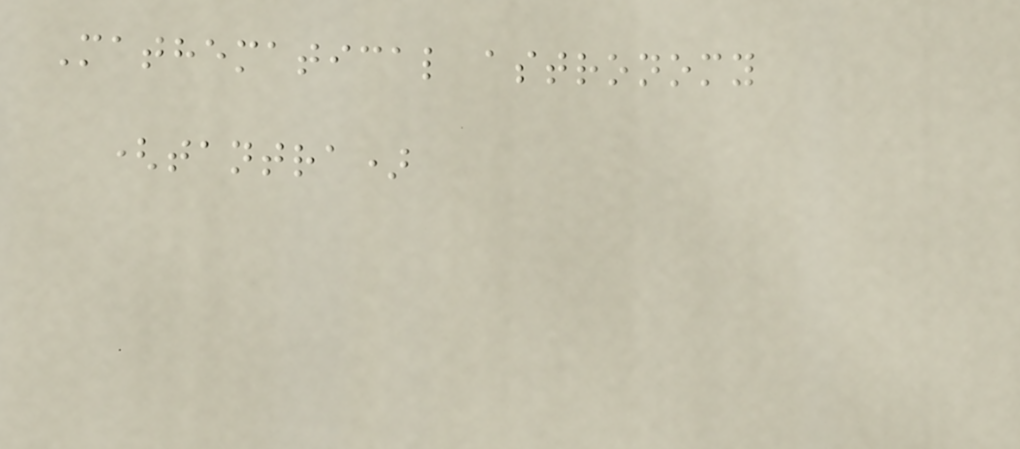Mathematical astronomy
(tantra)
